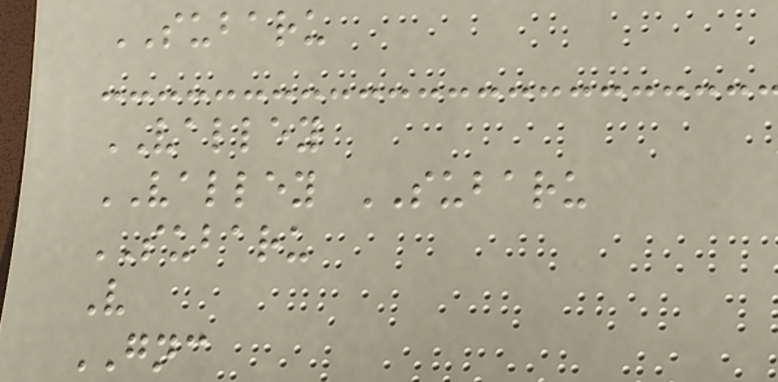SUBARU
VALLEY
VALLEY SUBARU
SUBARU
V
GNC
